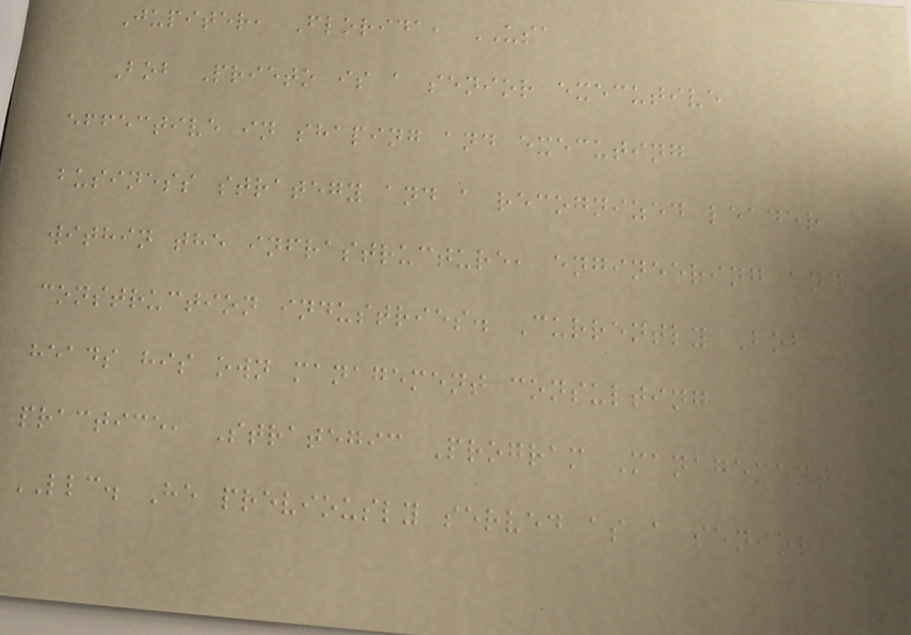Jupiter, Florida, USA
Bob Prieto is a senior executive
effective in shaping and executing
business strategy and a recognized leader
within the infrastructure, engineering and
construction industries. Currently Bob
heads his own management consulting
practice, Strategic Program Management
LLC. He previously served as a senior
